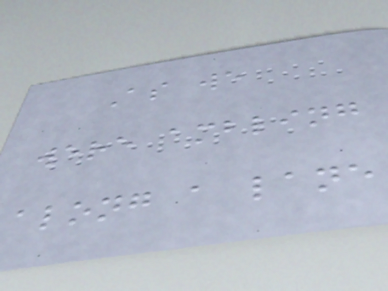As we
were ambling
along a lane
